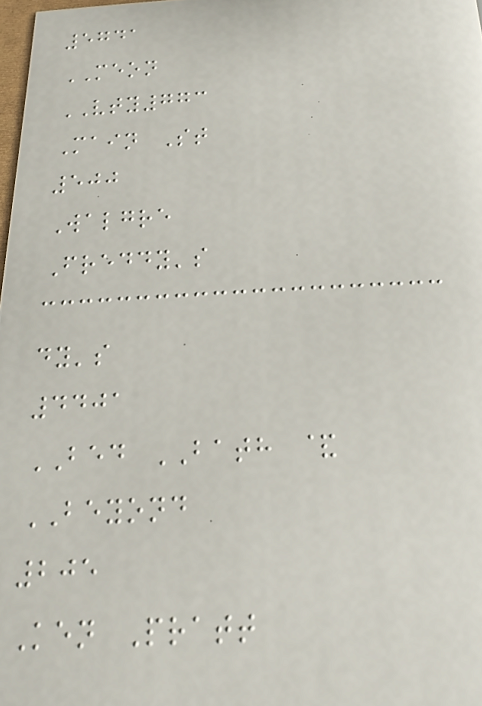5741
MEON
VTY773
Main St
500
Walgre
Freddy's
dy's
4401
BED BATH &
BEYOND
205
Ken Pratt
